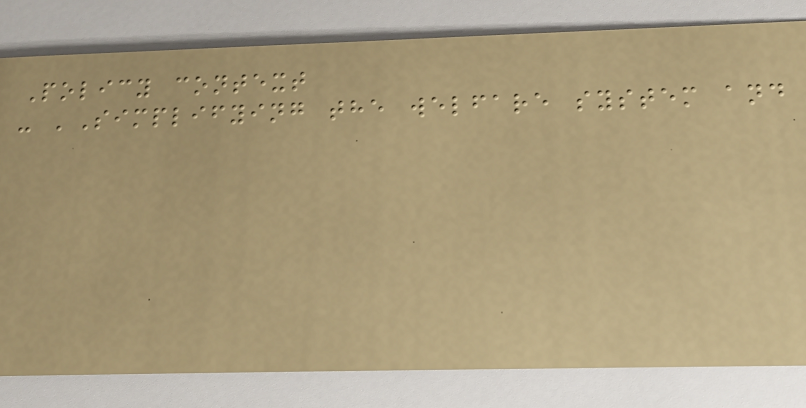Policy context
- 'Simplifying the welfare system and
